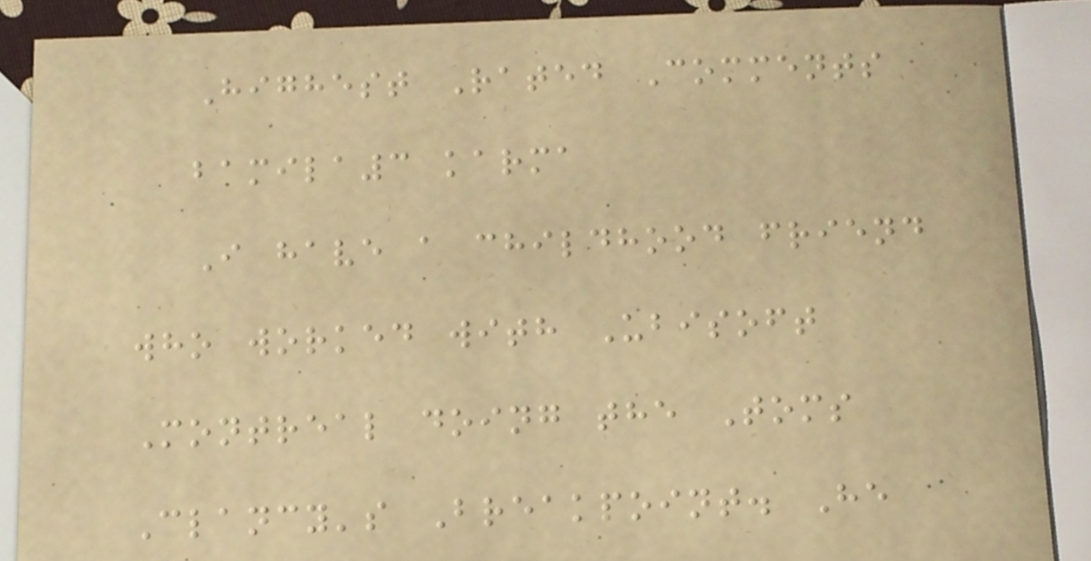Highest Rated Comments
bamila3 karma
I have a childhood friend
who worked with Ubisoft
Montreal doing the Toms
Clancy's Breakpoint. He
